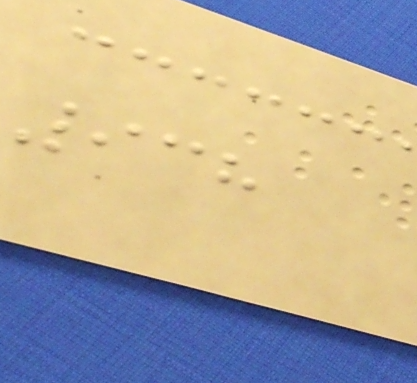938
